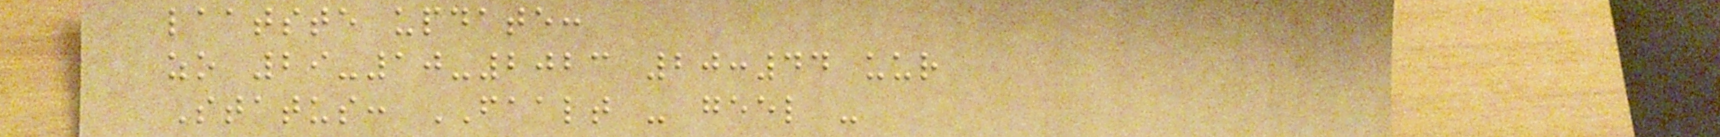laatste update:
zo 29-10-2023 20:44 uur
Status: FAALT - geel -
